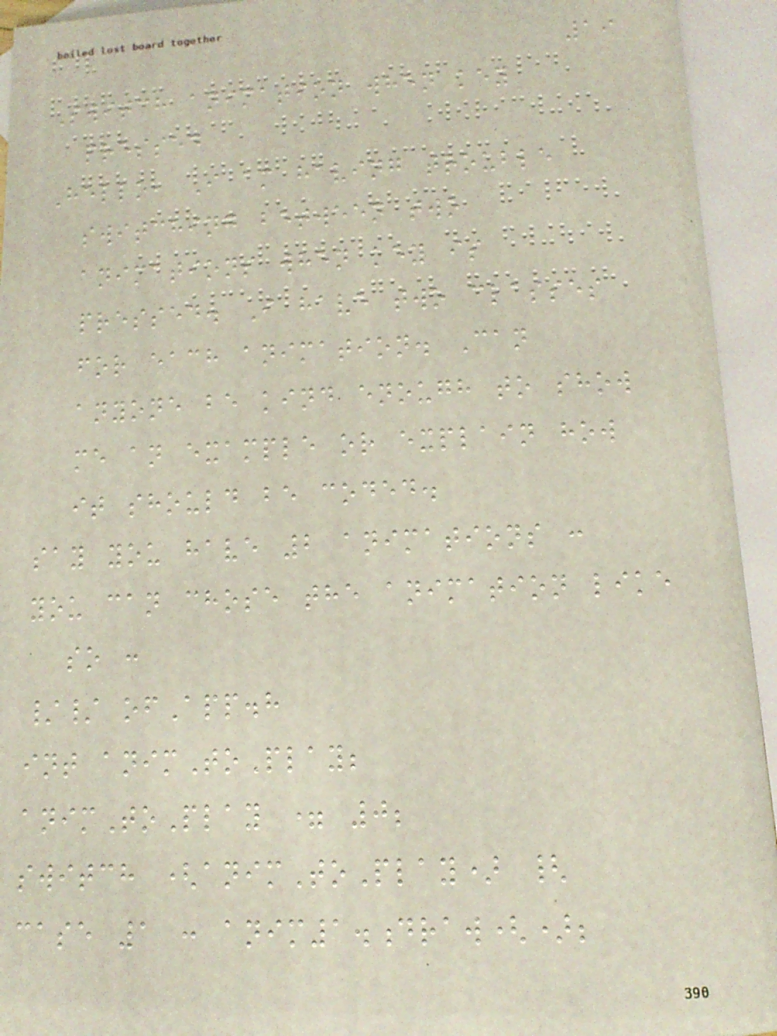19
Switch animation when key
pressed
Hello, I am having trouble
switching between two
animations when key is
pressed. I have two classes
for each animation. Can
anyone be kind enough to show
me an example or explain how
it should be coded.
say you have 2 animations :
you can chose the animation like
so :
// ofApp.h
int animToPlay;
animToPlay = 0;
switch (animToPlay) {
case 1 : anim1.draw();
